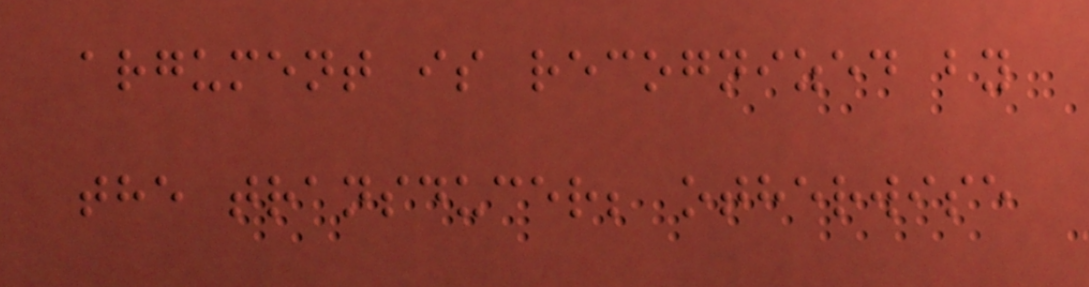argument is recognized by
the transducer; otherwise
